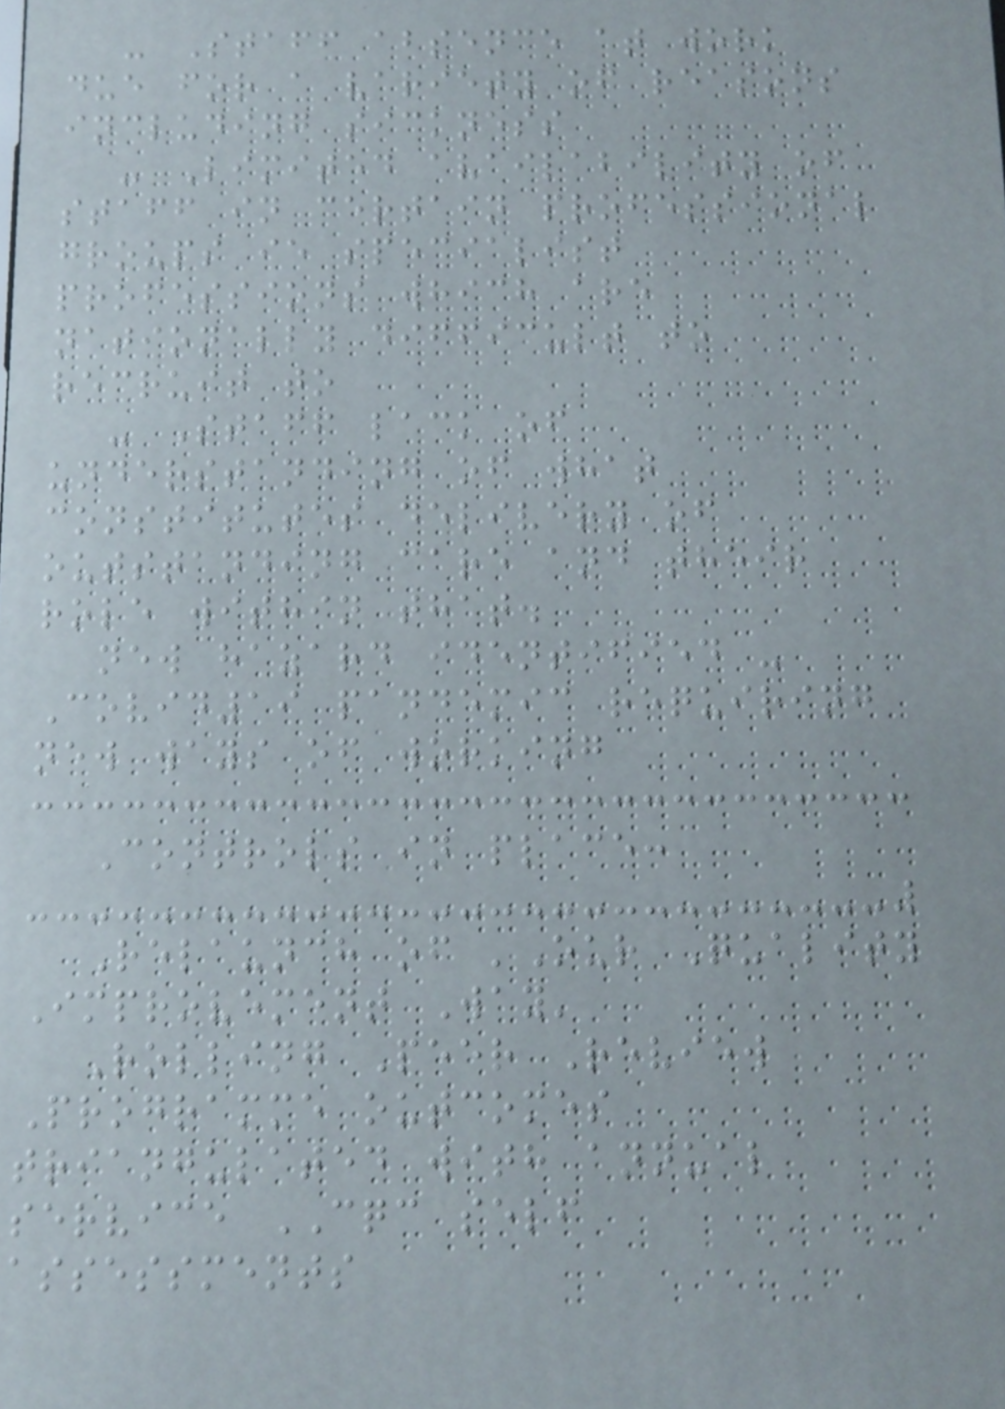- Staff absence at work
due for a variety of reasons
including sickness
- Limited availability of
staff in certain professional
groups ie specialist
professions which are
nationally difficult to
recruit to
- Staff lack of
understanding of what
constitutes delivery of
outstanding care and their
role within that.
new hazard identified -
Covid19 pandemic requiring
new ways of working
Controls in place:
Relaunch of 'Our Quality
Improvement Way'
Rolling Peer Review
Programme outcomes
triangulated with annual
service CQC self
assessments
